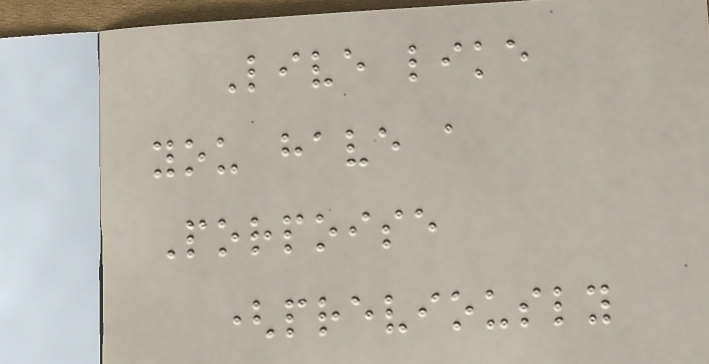Live like
you have a
Porpoise
(previously
